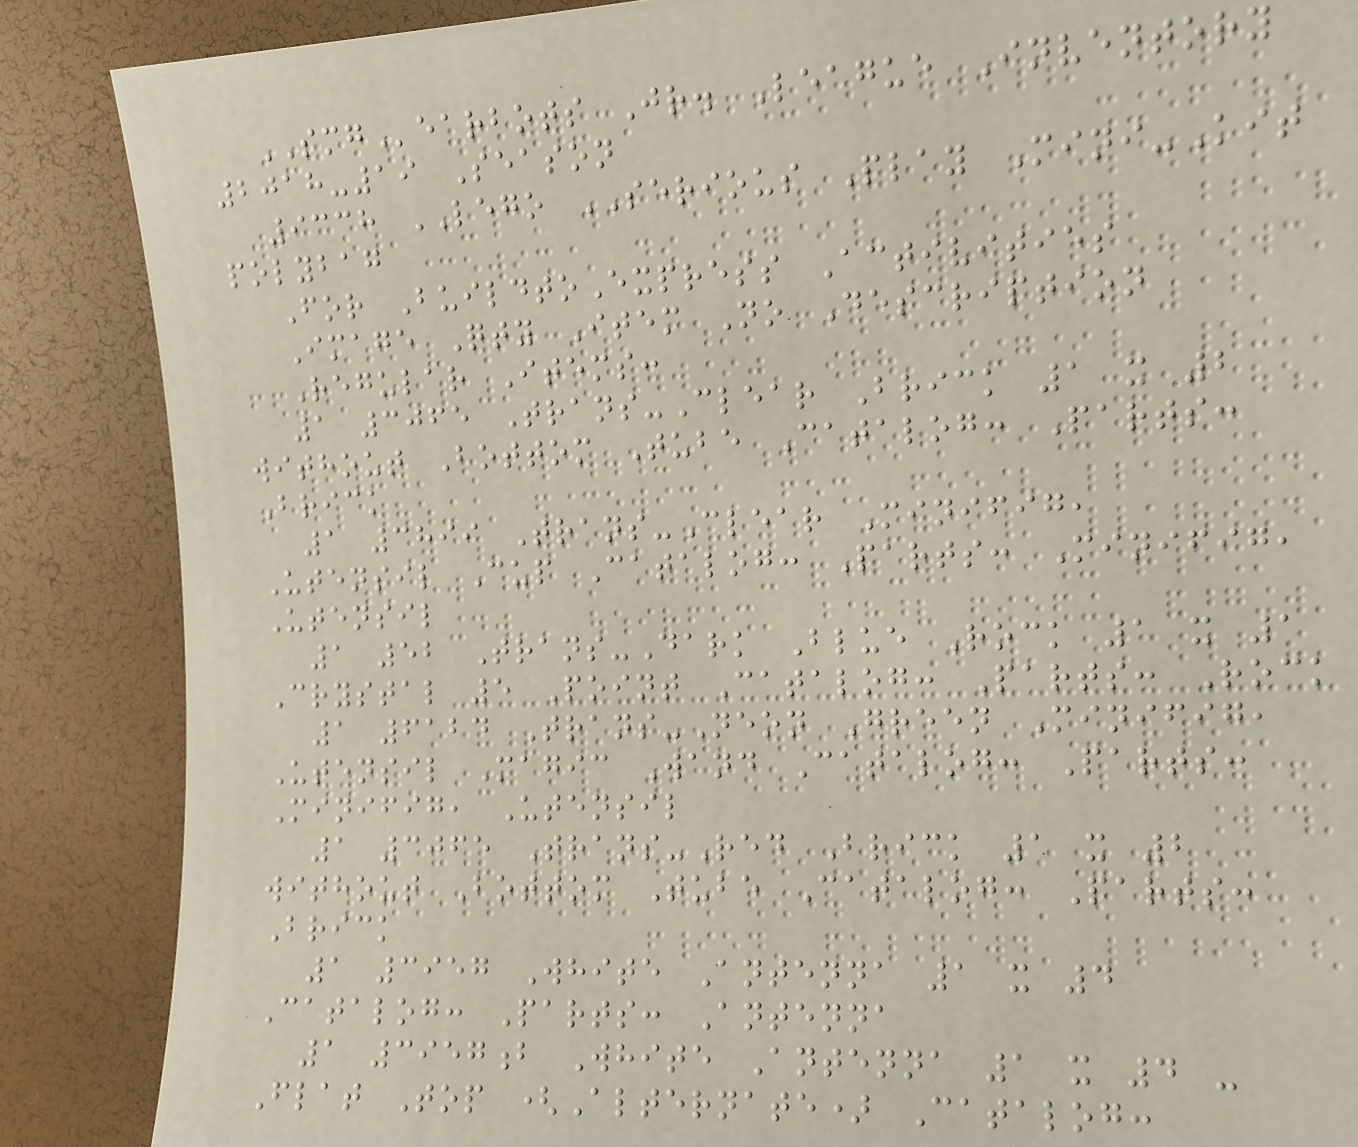SMGearbots Jr. League Inventory
2018-19 Season
9338 LEGO SERIOUS Play Mini-Kit
polybag
For BuildtoExpress Activities
Image Qty Item No Description
Regular Items:
1 3065 Trans-Clear Brick 1 x 2
without Bottom Tube Catalog: Parts:
Brick
1 3899 Trans-Clear Minifig,
Utensil Cup Catalog: Parts: Minifig,
Utensil
1 52 Trans-Dark Blue Rock 1 x 1
Crystal 5 Point Catalog: Parts: Rock
1 6124 Trans-Neon Green Minifig,
Utensil Magic Wand Catalog: Parts:
Minifig, Utensil
1 3065 Trans-Red Brick 1 x 2
without Bottom Tube Catalog: Parts:
Brick
1 3957 White Antenna 1 x 4
Catalog: Parts: Antenna
1 3957b White Antenna 1 x 4 -
Flat Top (Alternate) Catalog:
